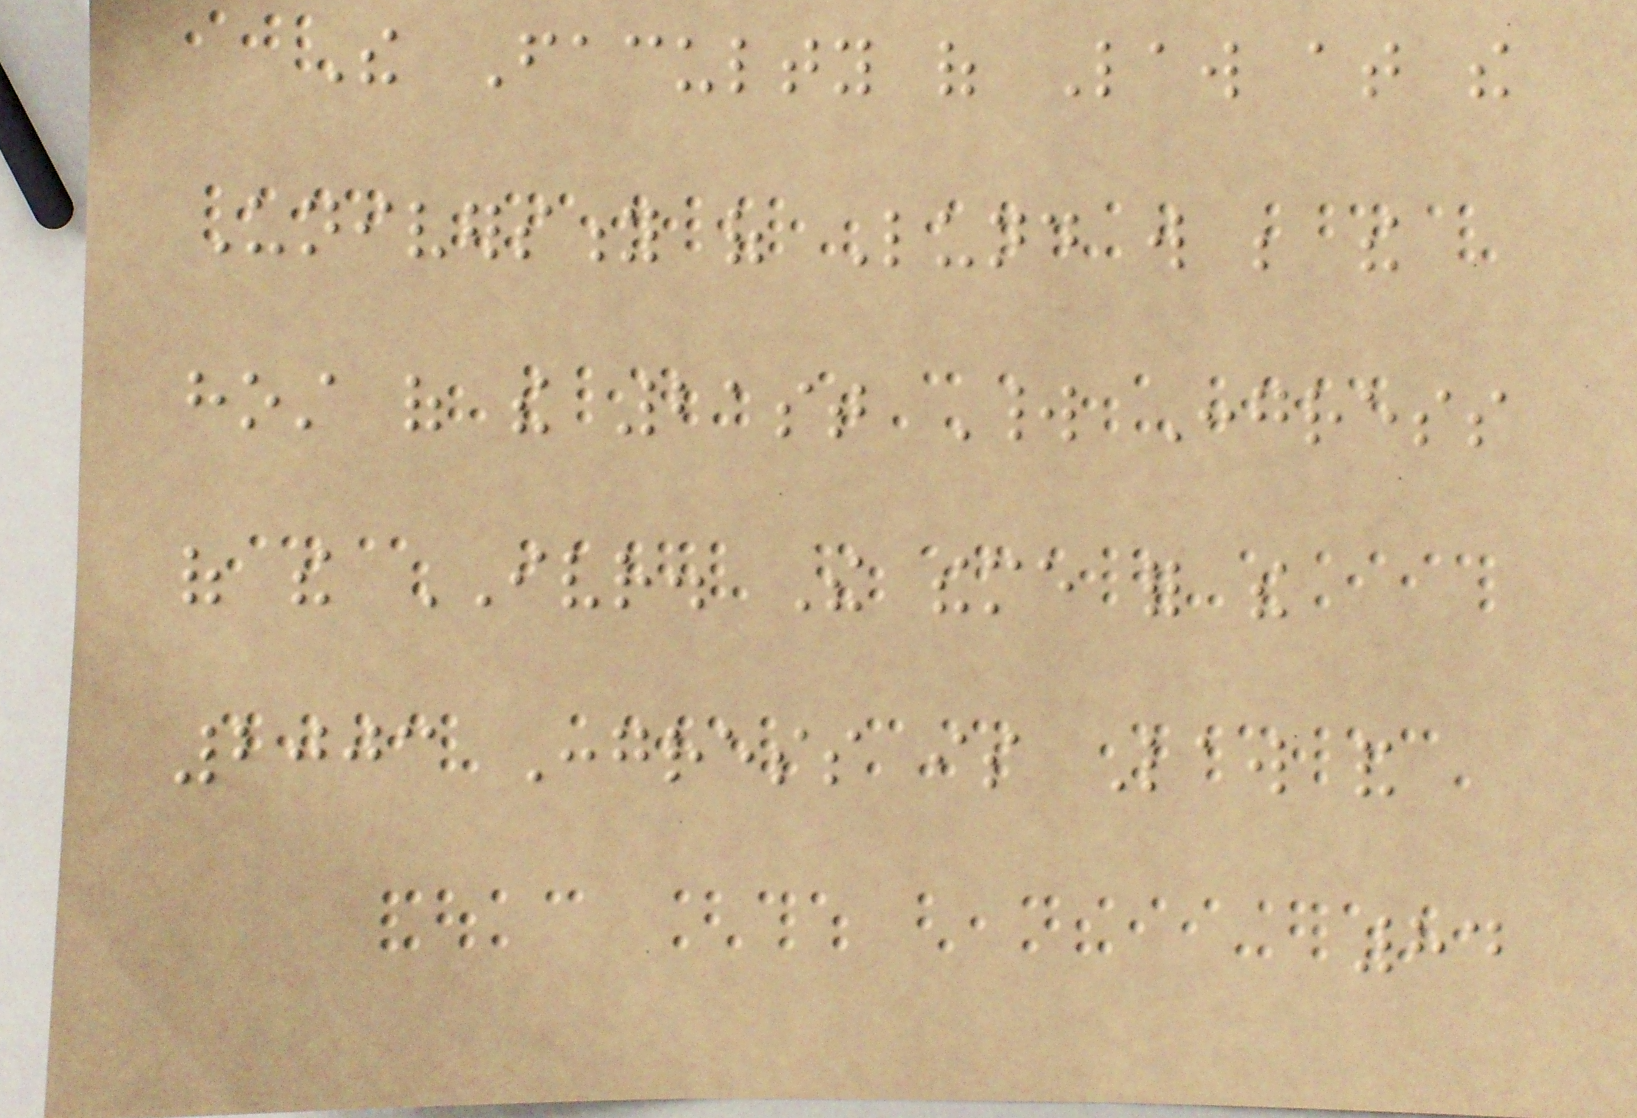The Faculty of Law at the
University of Lund will be the
host of the 21st World Congress
of the IVR. The theme for the
2003 Congress is Law and
84
